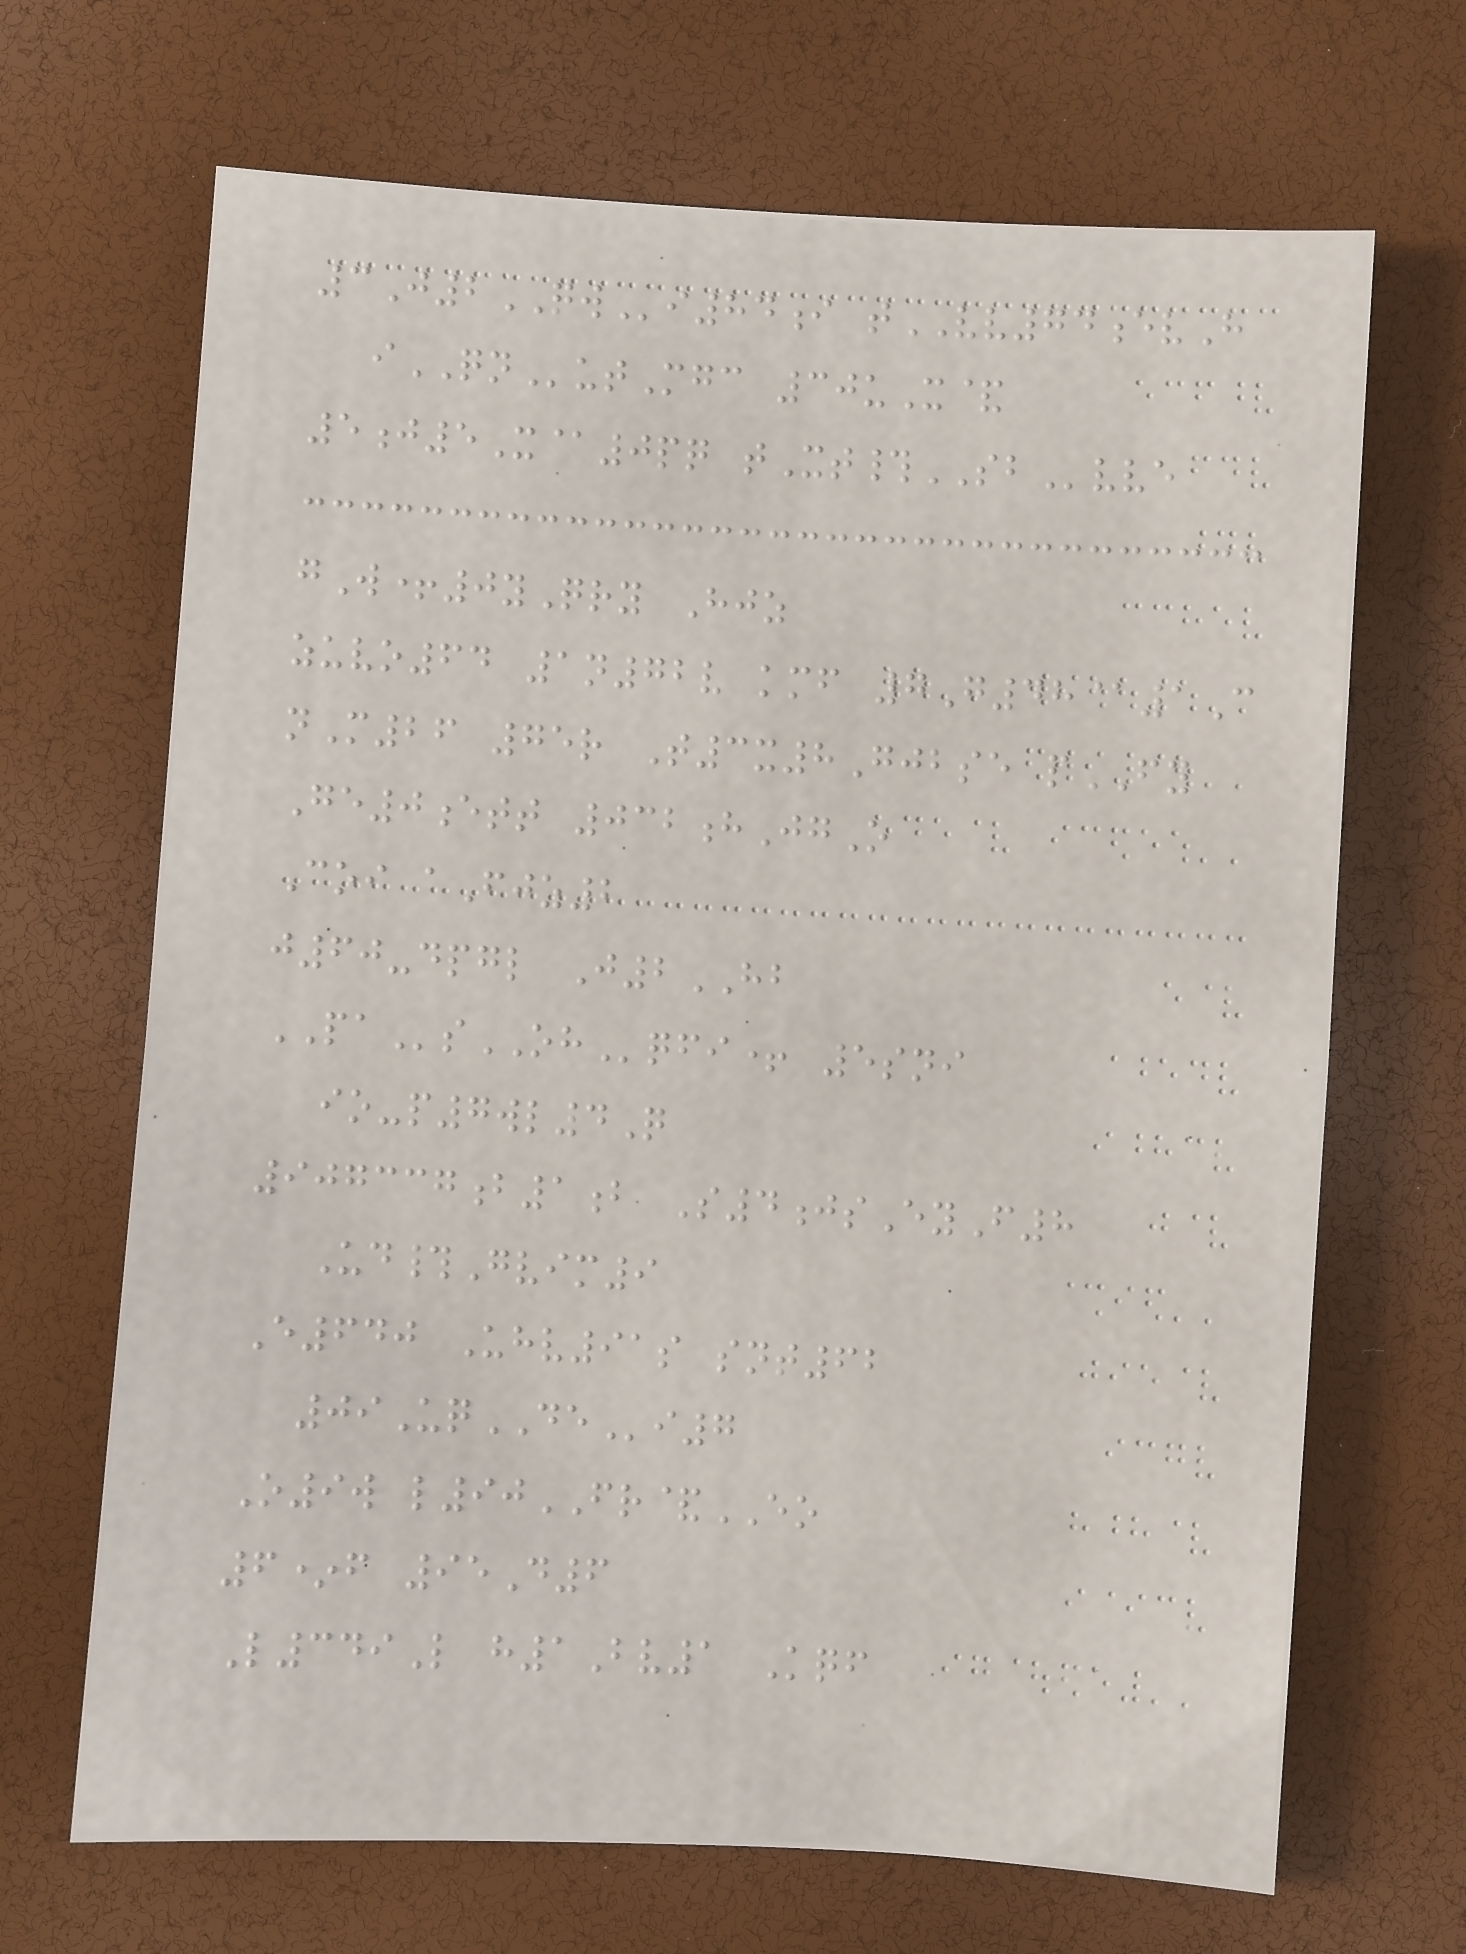3J2QWi84i tVV74evH
iQNutMgc 30uX&
5j5X@0pq tXt#SBvve
gW+0yQry Hjz
zuvo64 1n72v kmf 7G48@1C
nM26 75r T3x8Gjbse pFY
Ge0ett 032hJgO
Coi aFjz2
j60-dpgl J2HB
PAsOHqfi+ 5sni
io-p7wl4Q
907337b1b S4jsEyF8
Ud#Gvim9
E640 Uhv91s snt62
09UqDEi7
O9w l90FR&EO
6*f 95D6
L349L h1Bv1 Kqf
